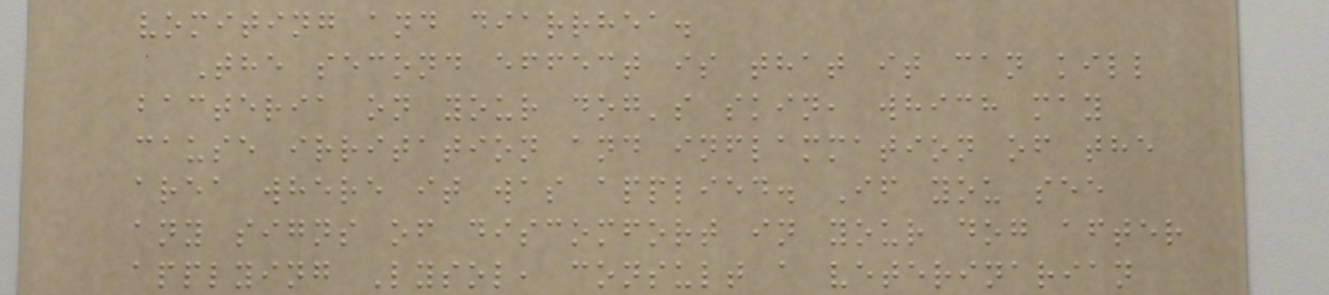vomiting and diarrhea.
The second effect is that it can kill
bacteria on your dog's skin, which may
cause irritation and inflammation of the
area where it was applied. If you see
any signs of discomfort in your dog after
applying Lysol, consult a veterinarian
